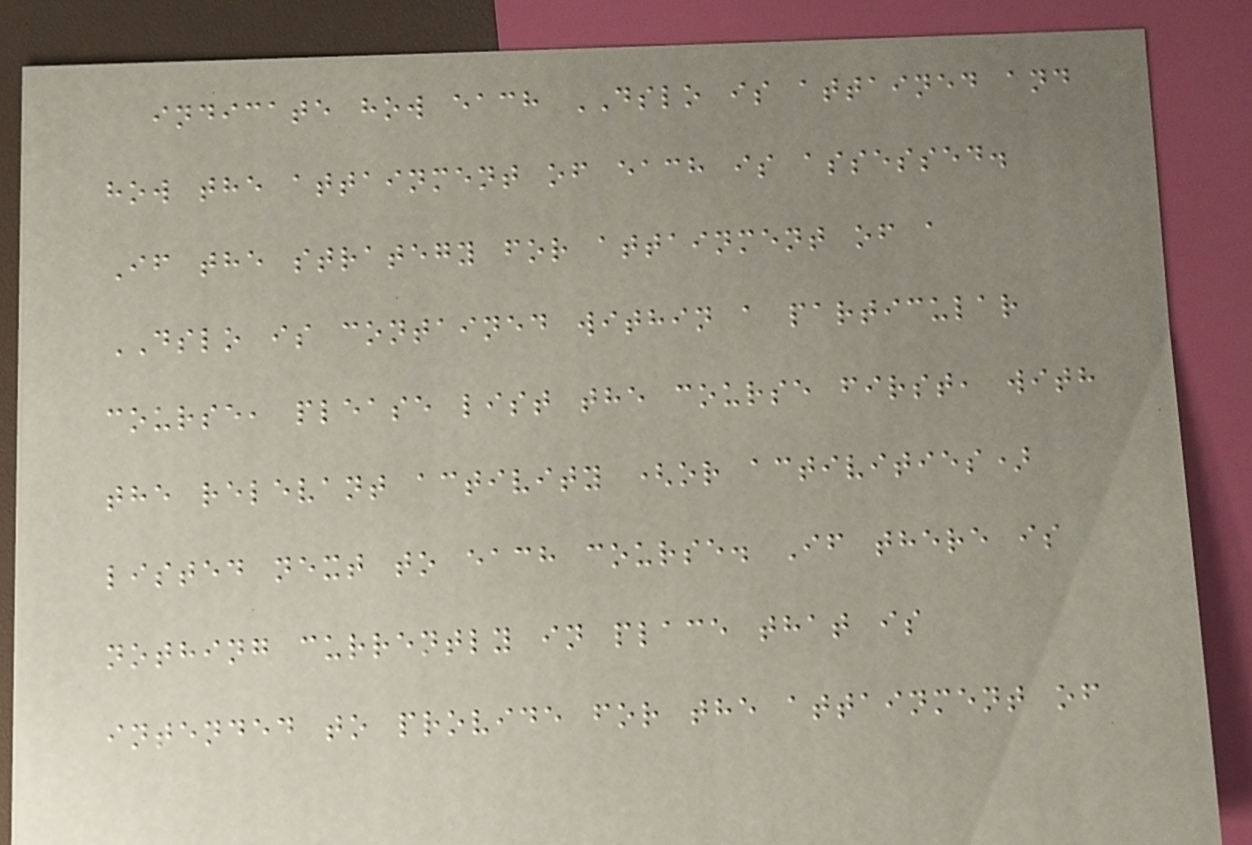indicate how each DSLO is attained and
how the attainment of each is assessed.
If the strategy for attainment of a
DSLO is contained within a particular
course, please list the course first, with
the relevant activity (or activities)
listed next to each course. If there is
nothing currently in place that is
intended to provide for the attainment of
